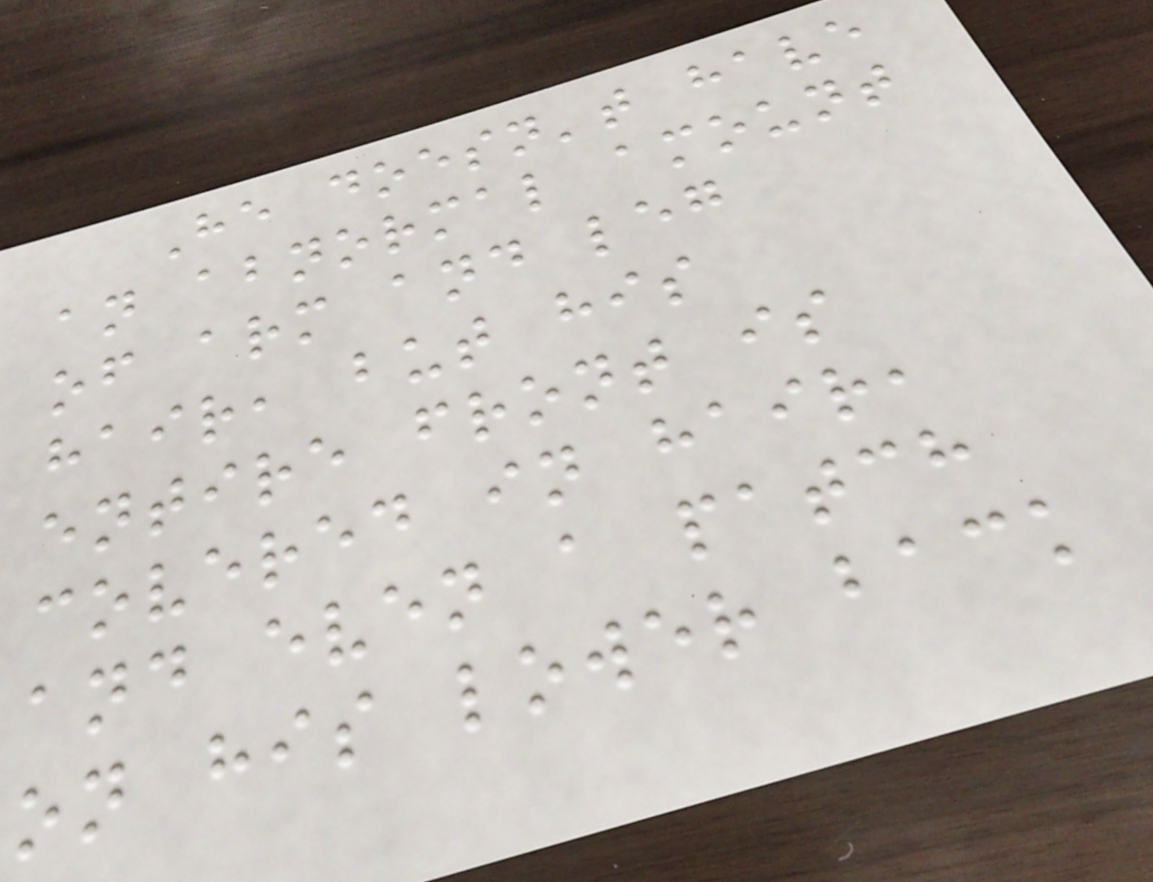He doesn't have
an abnormal amount
of arm and leg
hair, but his
entire front is
covered in hair,
and even a patch
on his lower back
